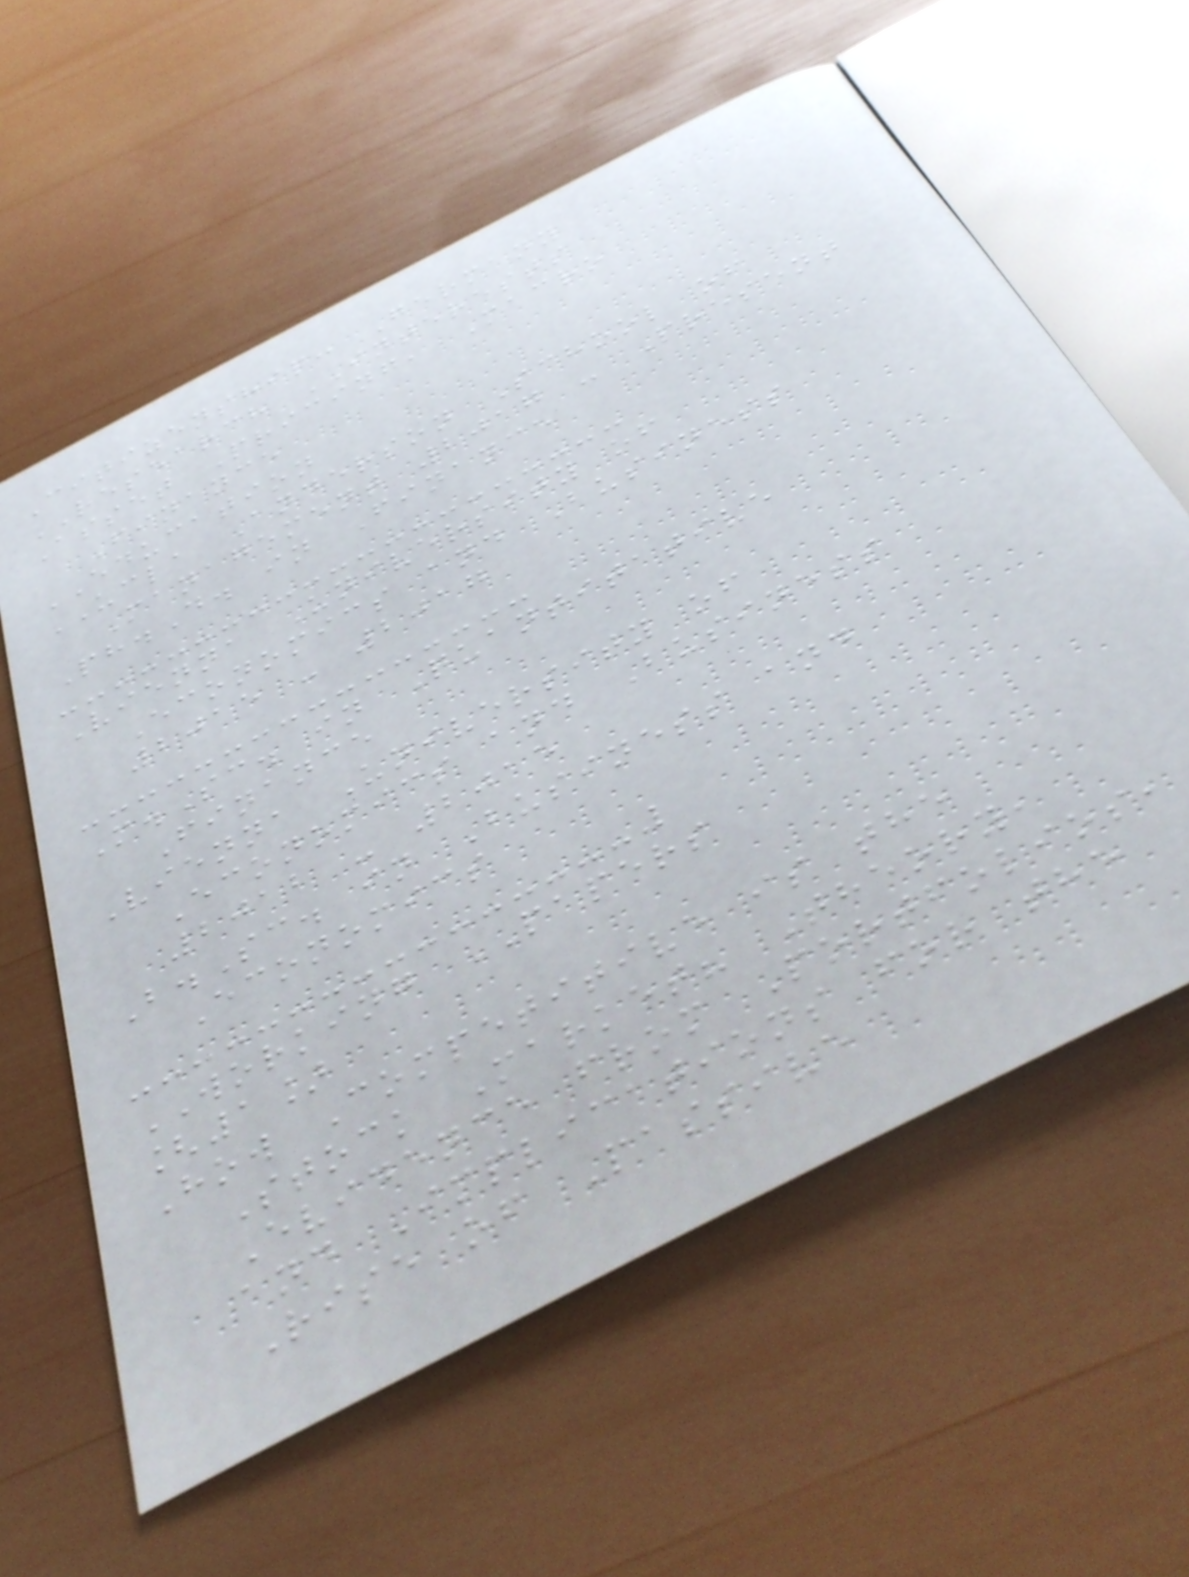Citizenship: Germany
RESEARCH INTERESTS
Asset Pricing, Macro
Finance
EDUCATION
UCLA Anderson School of
Management 2017 - Present
Ph.D. in Finance
Vienna University of
Economics and Business
2015 - 2017
M.Sc. in Quantitative
Finance
Vienna University of
Economics and Business
2012 - 2015
B.Sc. in Business and
Economics
WORKING PAPERS
[1]
How Competitive is the
Stock Market? Theory,
Evidence from Portfolios,
and Implications for the
Rise of Passive
